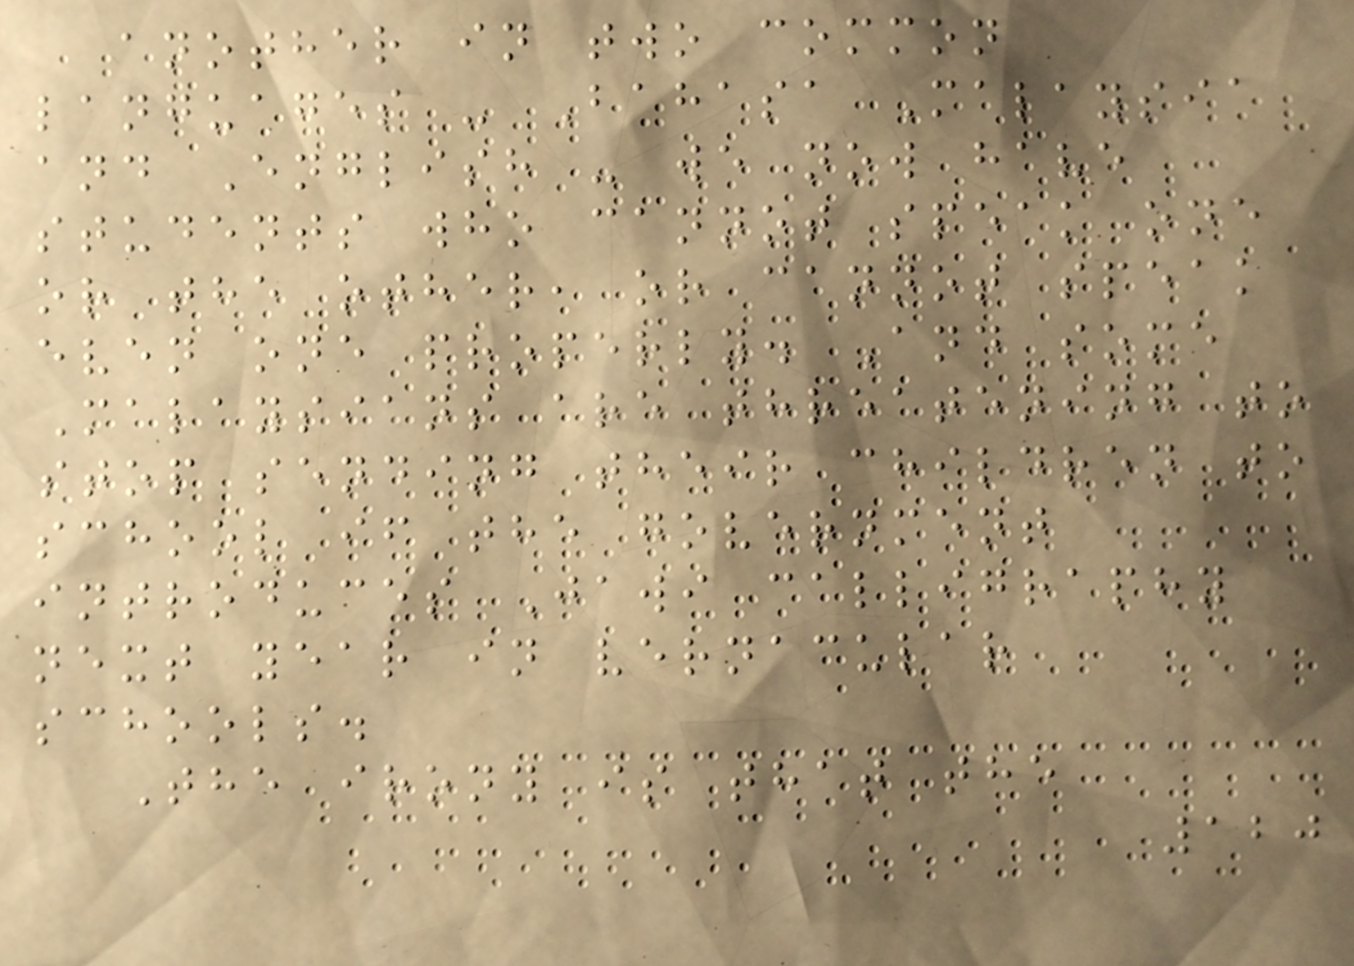another in two common
languages - Bahasa Malaysia
and English - we now have
students who cannot speak one
or the other, or cannot speak
even one properly. And some
Malaysians are threatening to
stop sending their children to
school if the government
introduces Jawi calligraphy
next year in vernacular
schools.
The irony is that the
120
